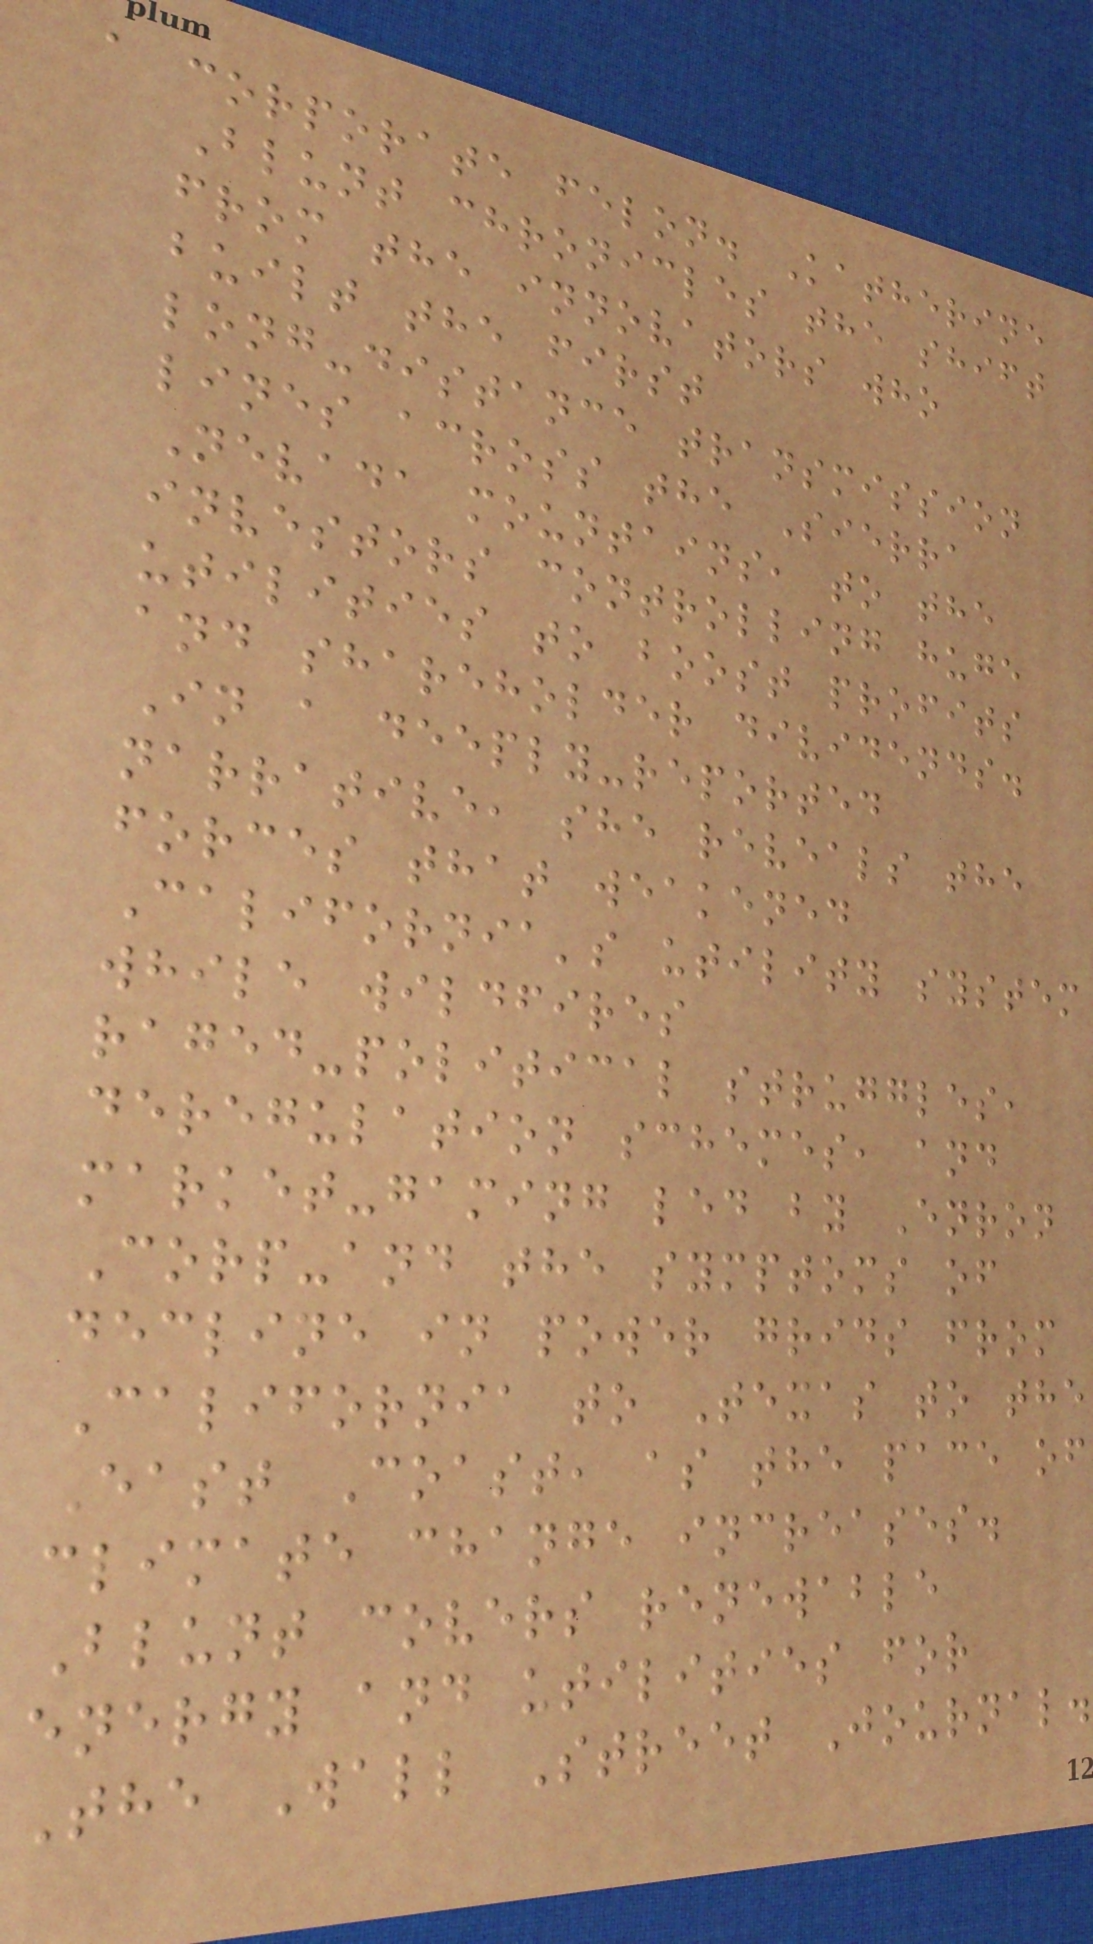a corporate felon. Katherine
Blunt chronicles the shift
from the innovators who
built the first
long-distance transmission
lines across the Sierra
Nevada mountains, to the
investors controlling huge
utilities to boost profits
and shareholder dividends.
In a deeply-reported
narrative, she reveals the
forces that weakened
California's utility system
while wildfires
raged-political struggles,
deregulation schemes, and
market-gaming led by Enron
Corp-and the symptoms of
decline in power grids from
California to Texas to the
East Coast, as the pace of
climate change increases.
Blunt covers renewable
energy and utilities for
The Wall Street Journal.
